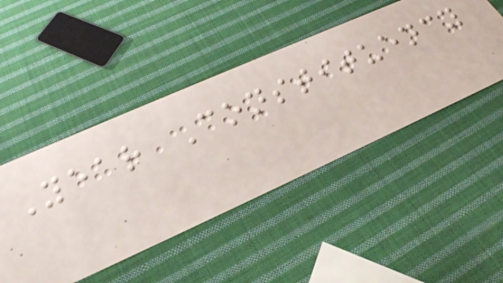Year Constituency
